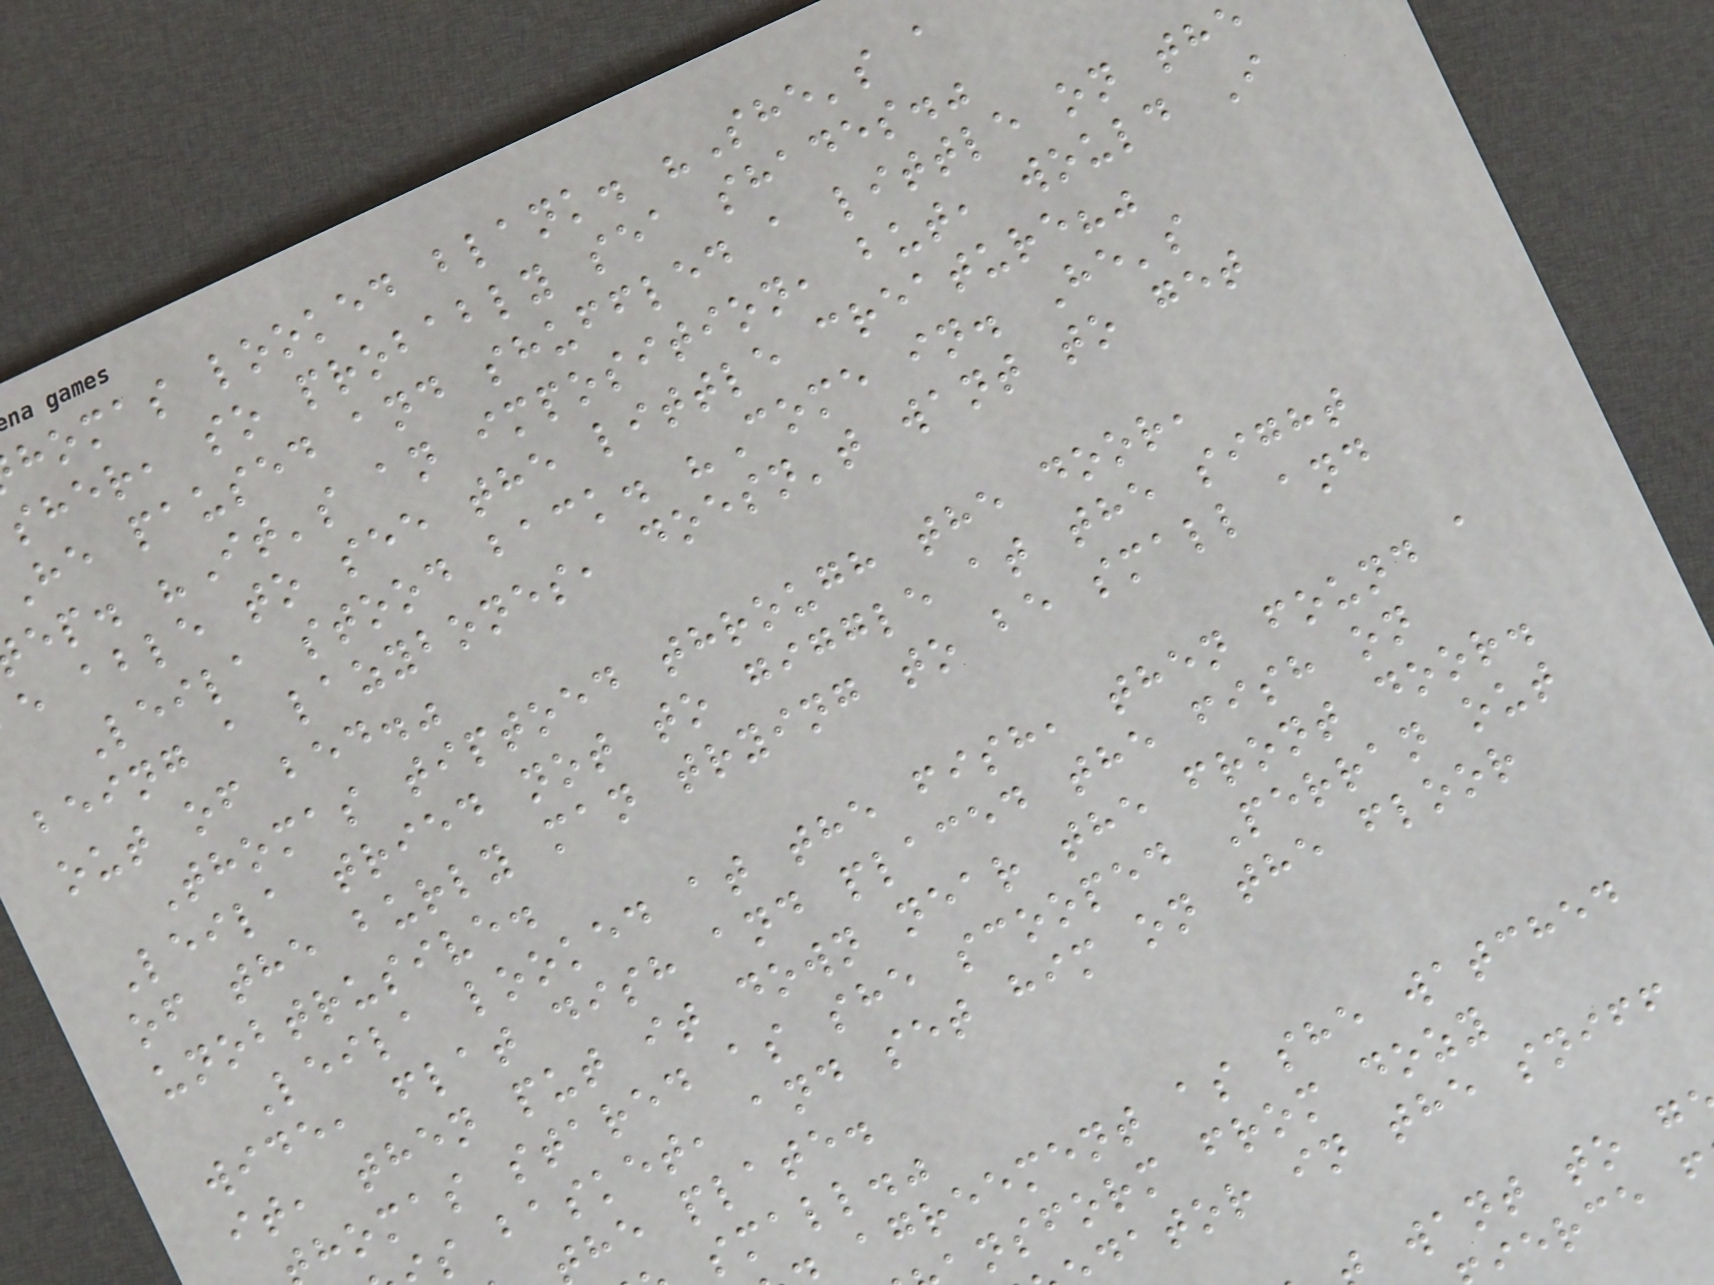homas looked blank. "She's a
sher, so probably sea shades."
he paused and shuffled a little on the
ep. "It's an imposition, but, would I
e able to see the little creature?"
Leila stood back. "Come in. He's
being a lazybones, doesn't want to get
out of bed."
Thomas tiptoed through the door,
Leila tried not to giggle at the sight
of the burly man trying to be small and
unobtrusive.
Leila looked at the fish, then found a
wide, flat dish and placed the fish on
it, then put it down near the front door.
homas stared as she scooped Perran out
s basket, and set him on the floor
he plate.
small."
agreement as she watched
nsform from dozy
dator in the sniff
